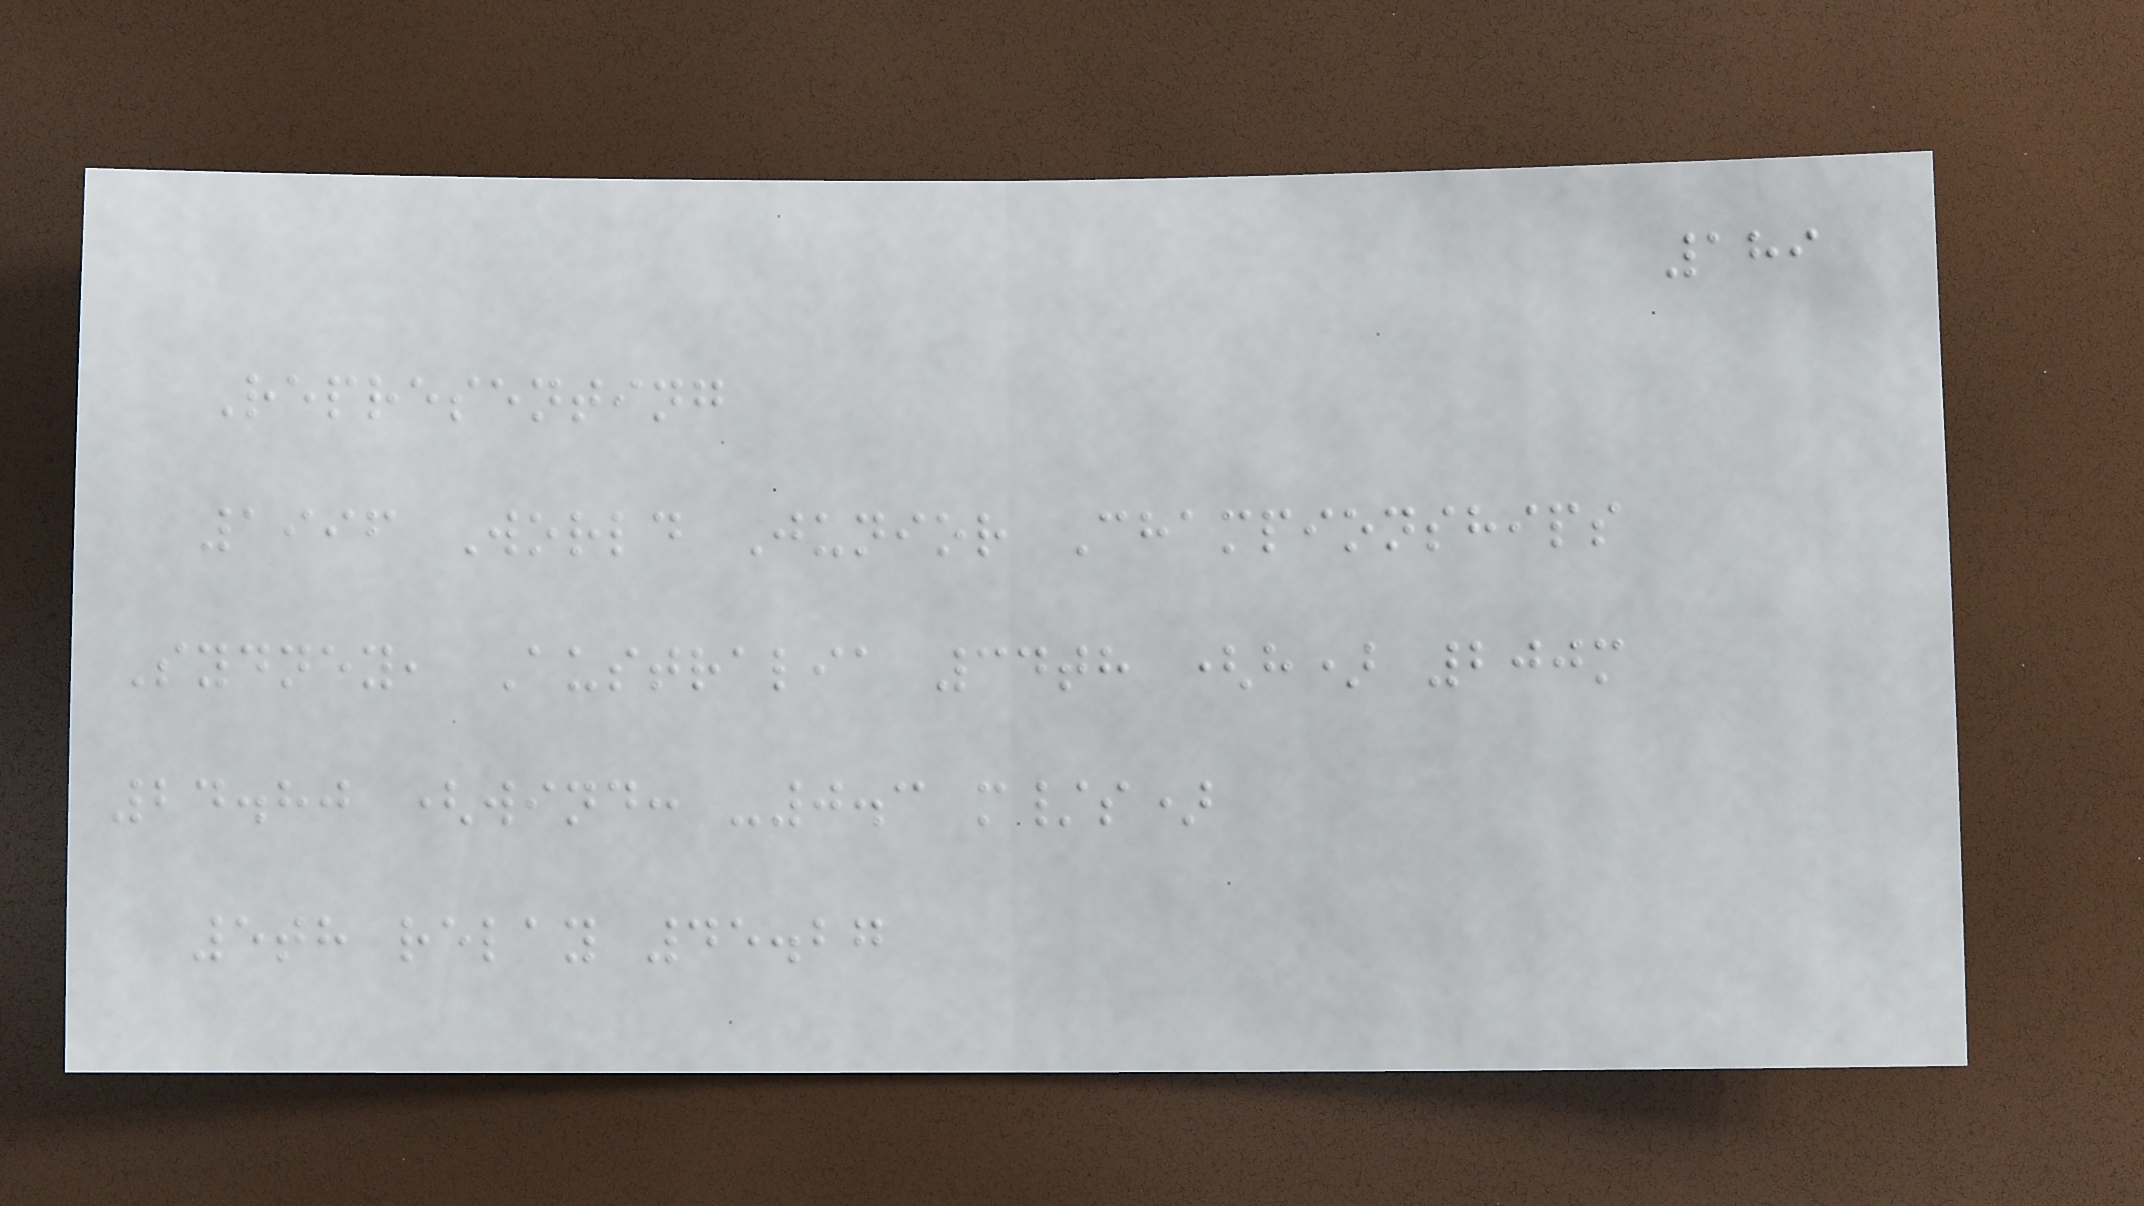189
Representing
1996 World Junior Championships
Sydney, Australia 34th (h) 200m
24.80 (wind: -0.3 m/s)
5th relay 45.27
